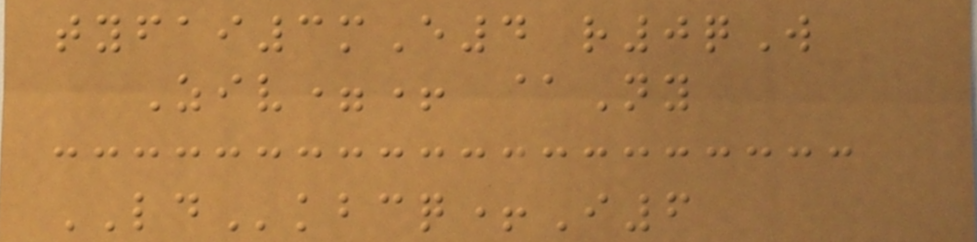tyfai3mE4 r0qW
Ziv=+ @Ny
LDkbcq+I6
